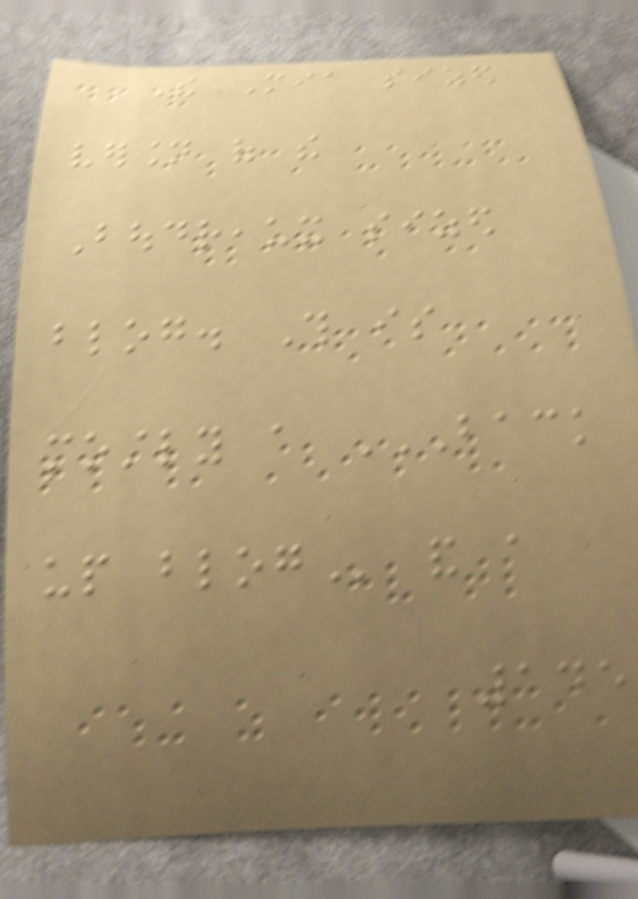The Mia sized
version of the
Boudreaux sized
blog. This is
mostly a BACK
UP BLOG and a
145
